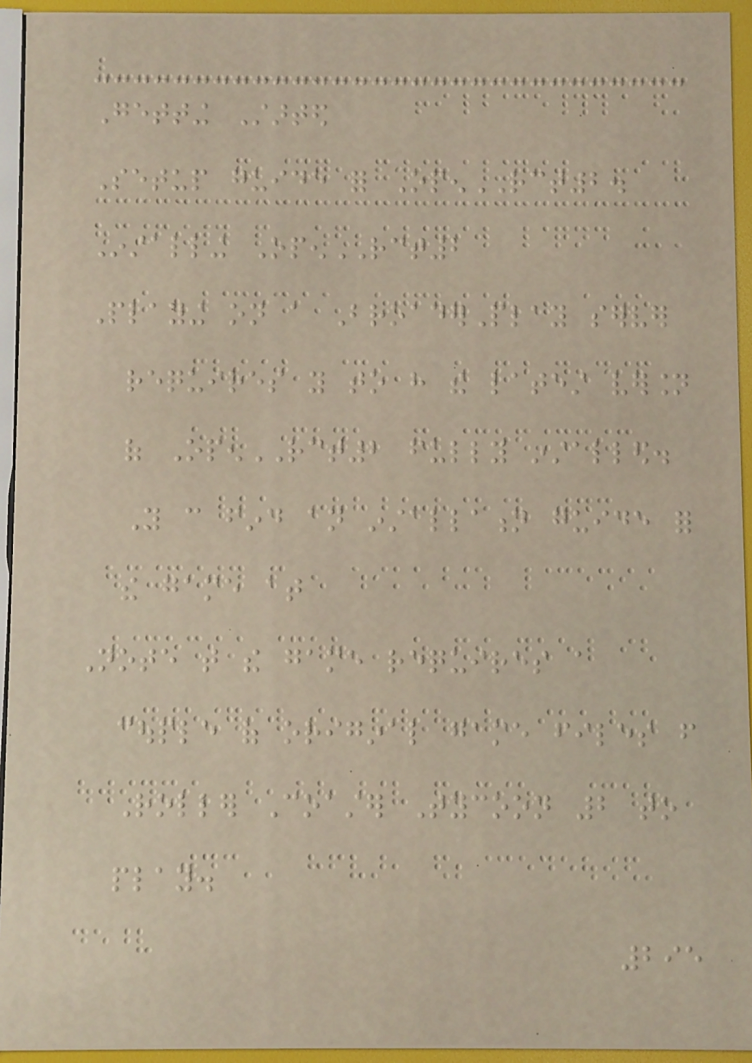Getting Started
Setup guide for OpenRCT2.
Installing OpenRCT2
Playing on a BroaderPlay server
requires you to have the latest version
of OpenRCT2 fully installed.
You can find an installation guide for
the game at
Note that the game requires a
couple of original game files from
Roller Coaster Tycoon 2 to
play.
295
